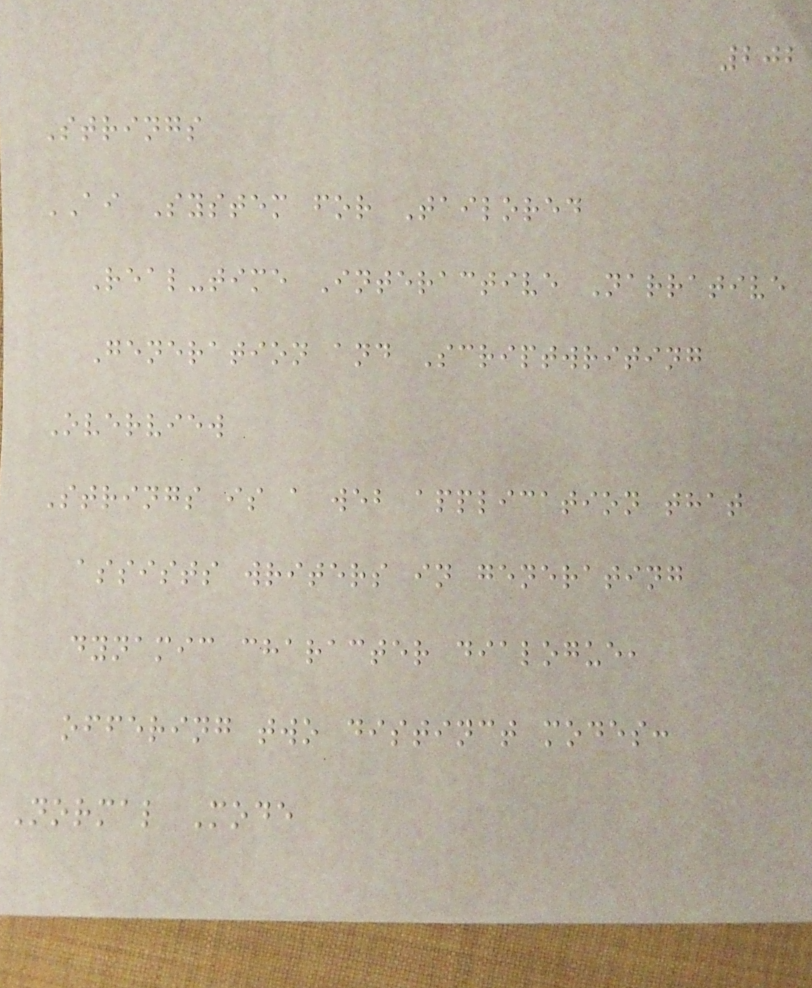202
Strings
AI System for Tailored
Real-time Interactive Narrative
Generation and Scriptwriting
Overview
Strings is a web application that
assists writers in generating
dynamic character dialogue,
offering two distinct modes:
Normal Mode
